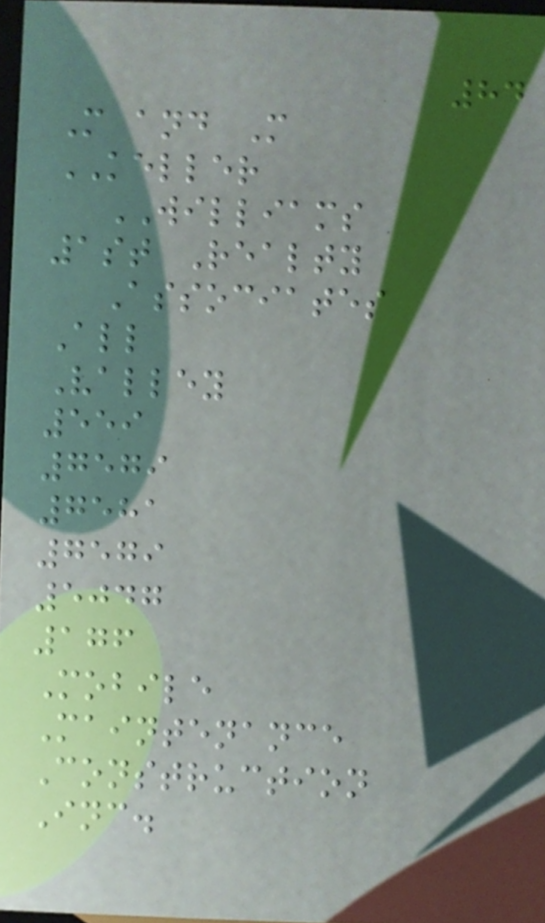84
M and M
KELLER
WILLIAMS
1st Realty
Associates
All
Valley
559
7579
7581
7579
5047
176
Mobile
Maintenance
Construction
Inc.
